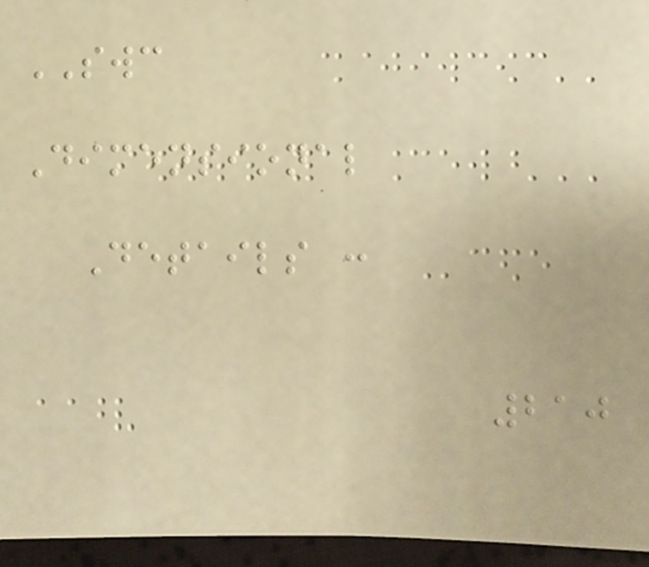SWC
Dimensional
Details :
210
